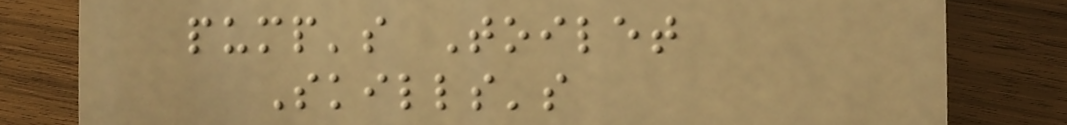pump's Toilet
Skills's
